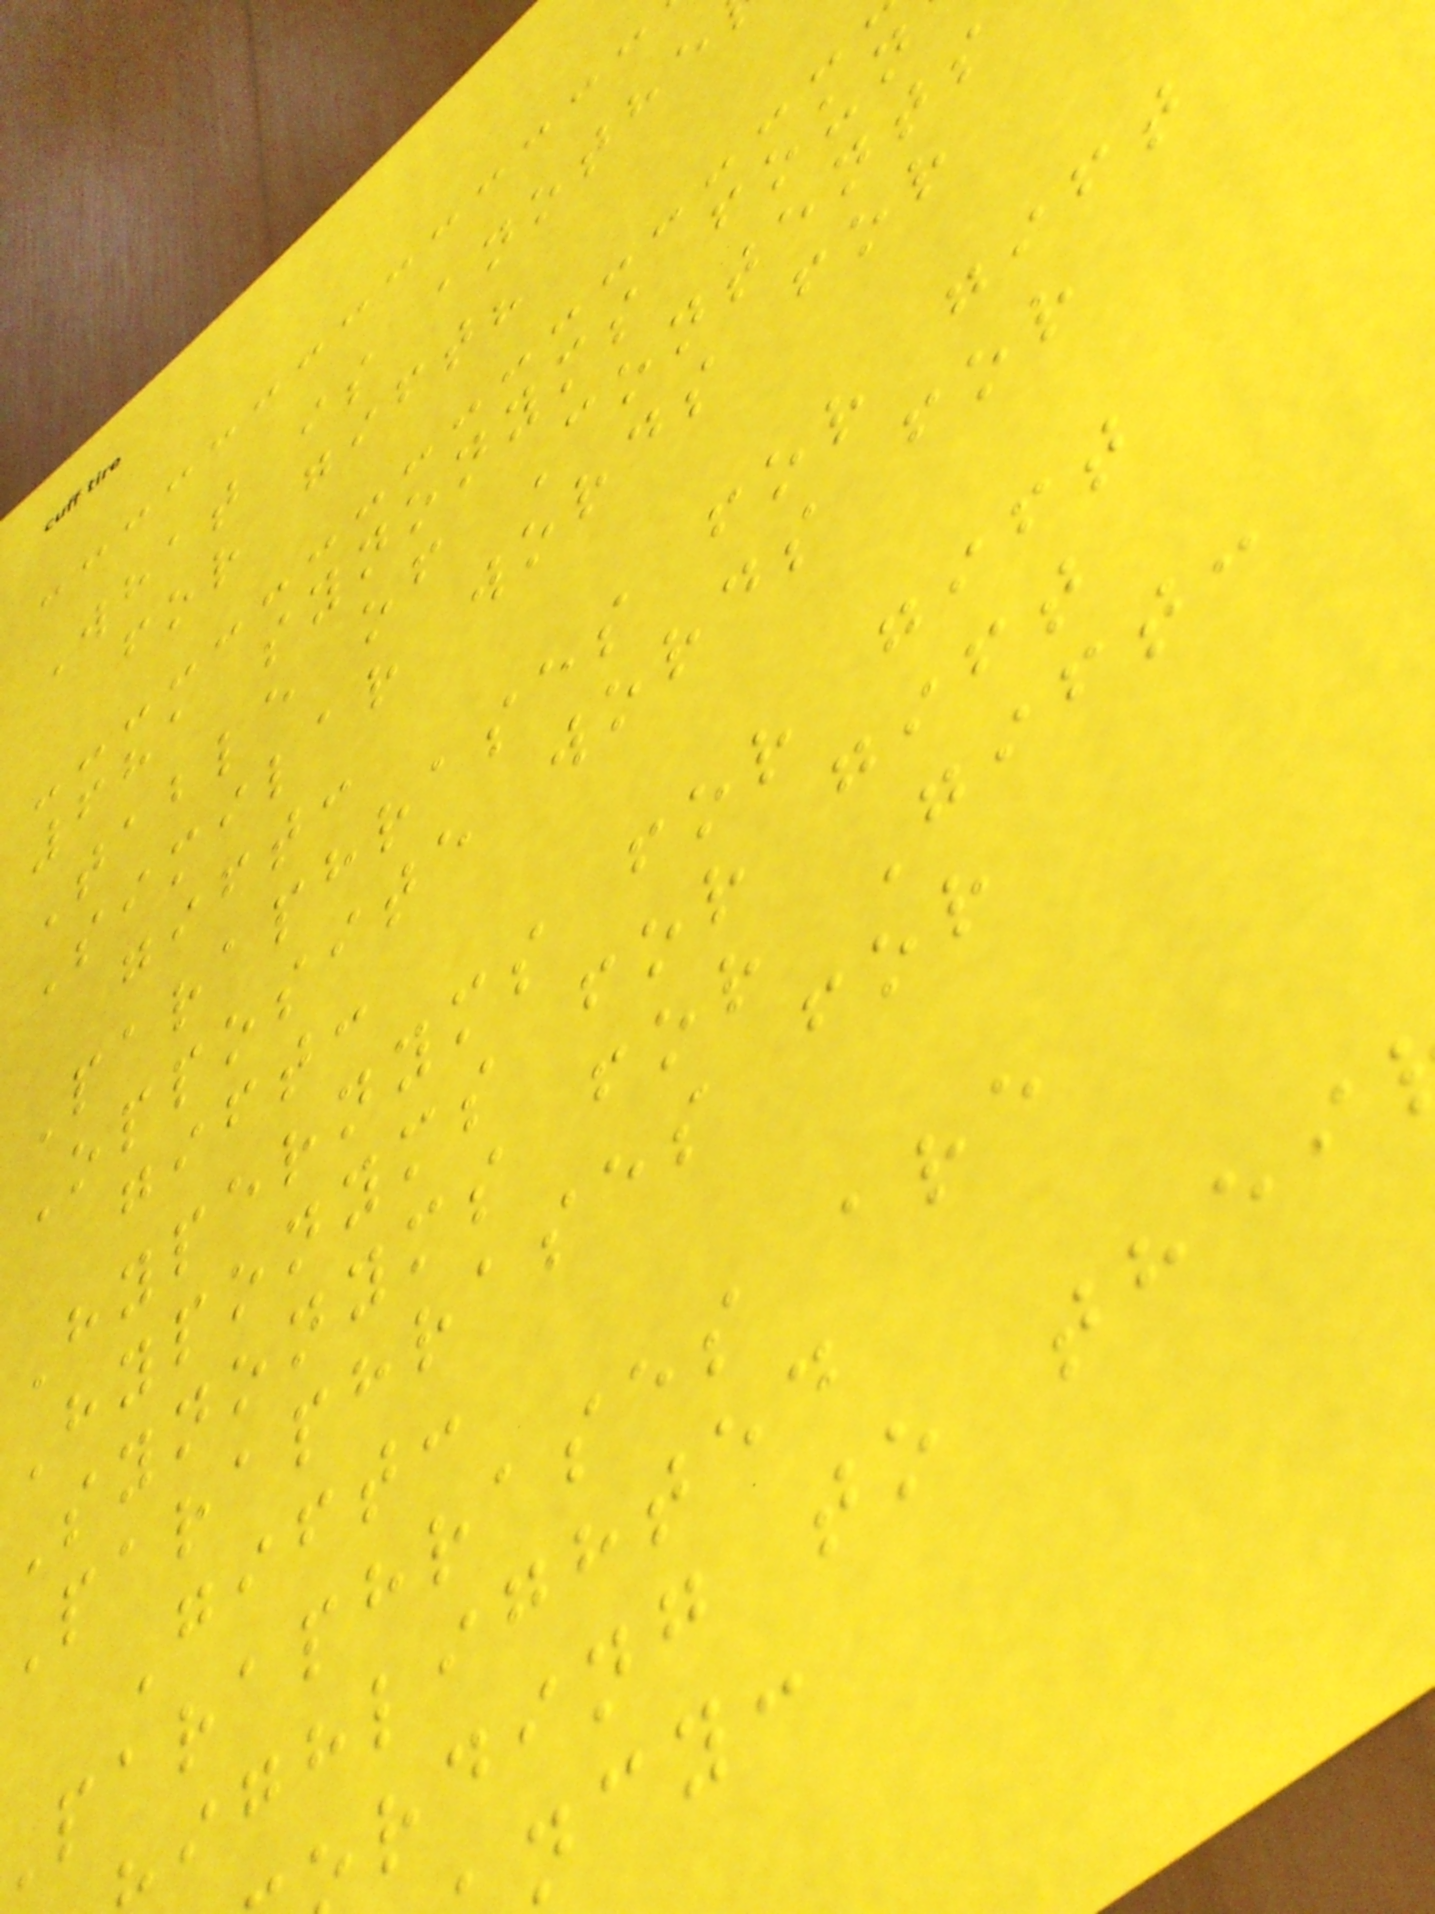What is anothe
for gift?
681 synonyms foun
Table of Contents
Similar words for
gift:
Paraphrases for gift
Opposite words for
gift:
Hypernyms for gift
Hyponyms for gift
Synonyms for Gift:
Paraphrases for
Gift:
paraphrases are
ighlighted
rding to thei
ncy:
